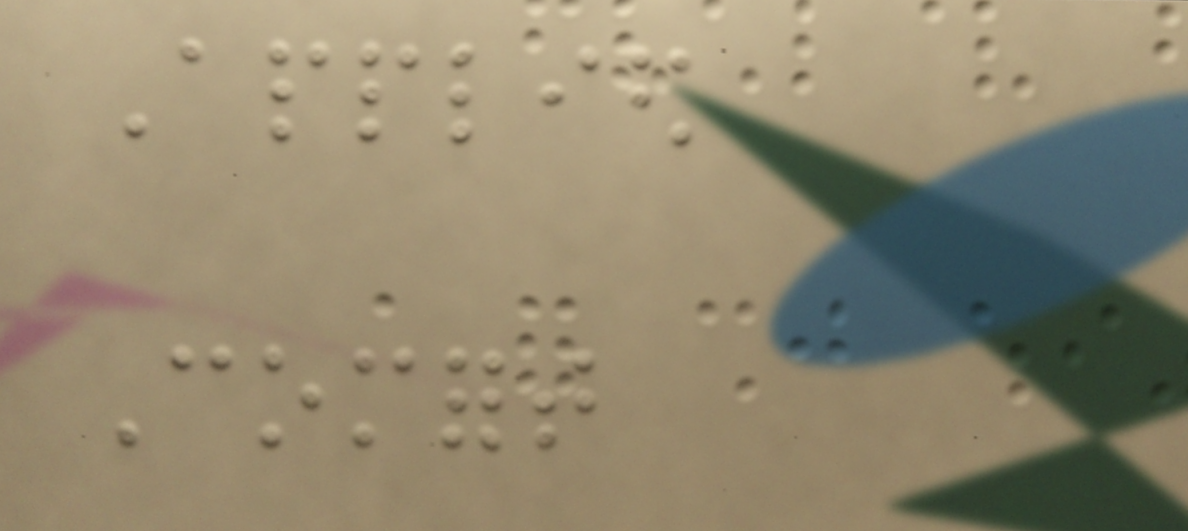Applied
Comfort
